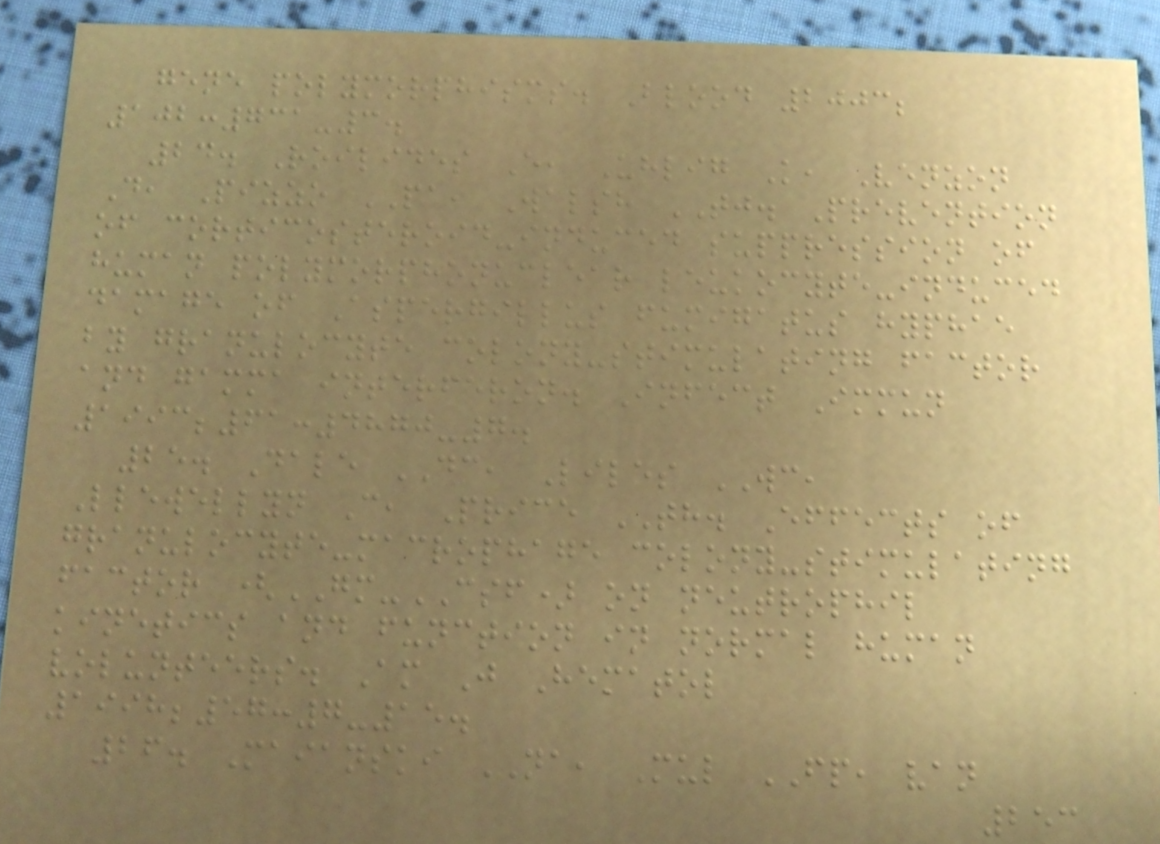gene polymorphisms. Blood 2003;
102:731-3.
24. Roilides E, Uhlig K, Venzon
D, Pizzo PA, Walsh TJ. Prevention
of corticosteroid-induced suppression of
human polymorphonuclear leukocyte-induced
damage of Aspergillus fumigatus hyphae
by granulocyte colony-stimulating factor
and gamma interferon. Infect Immun
1993;61:4870-7.
25. Dale DC, Liles WC,
Llewellyn C, Price TH. Effects of
granulocyte-macrophage colony-stimulating
factor (GM-CSF) on neutrophil
kinetics and function in normal human
volunteers. Am J Hematol
1998;57:7-15.
26. Maianski NA, Mul FP, van
253
